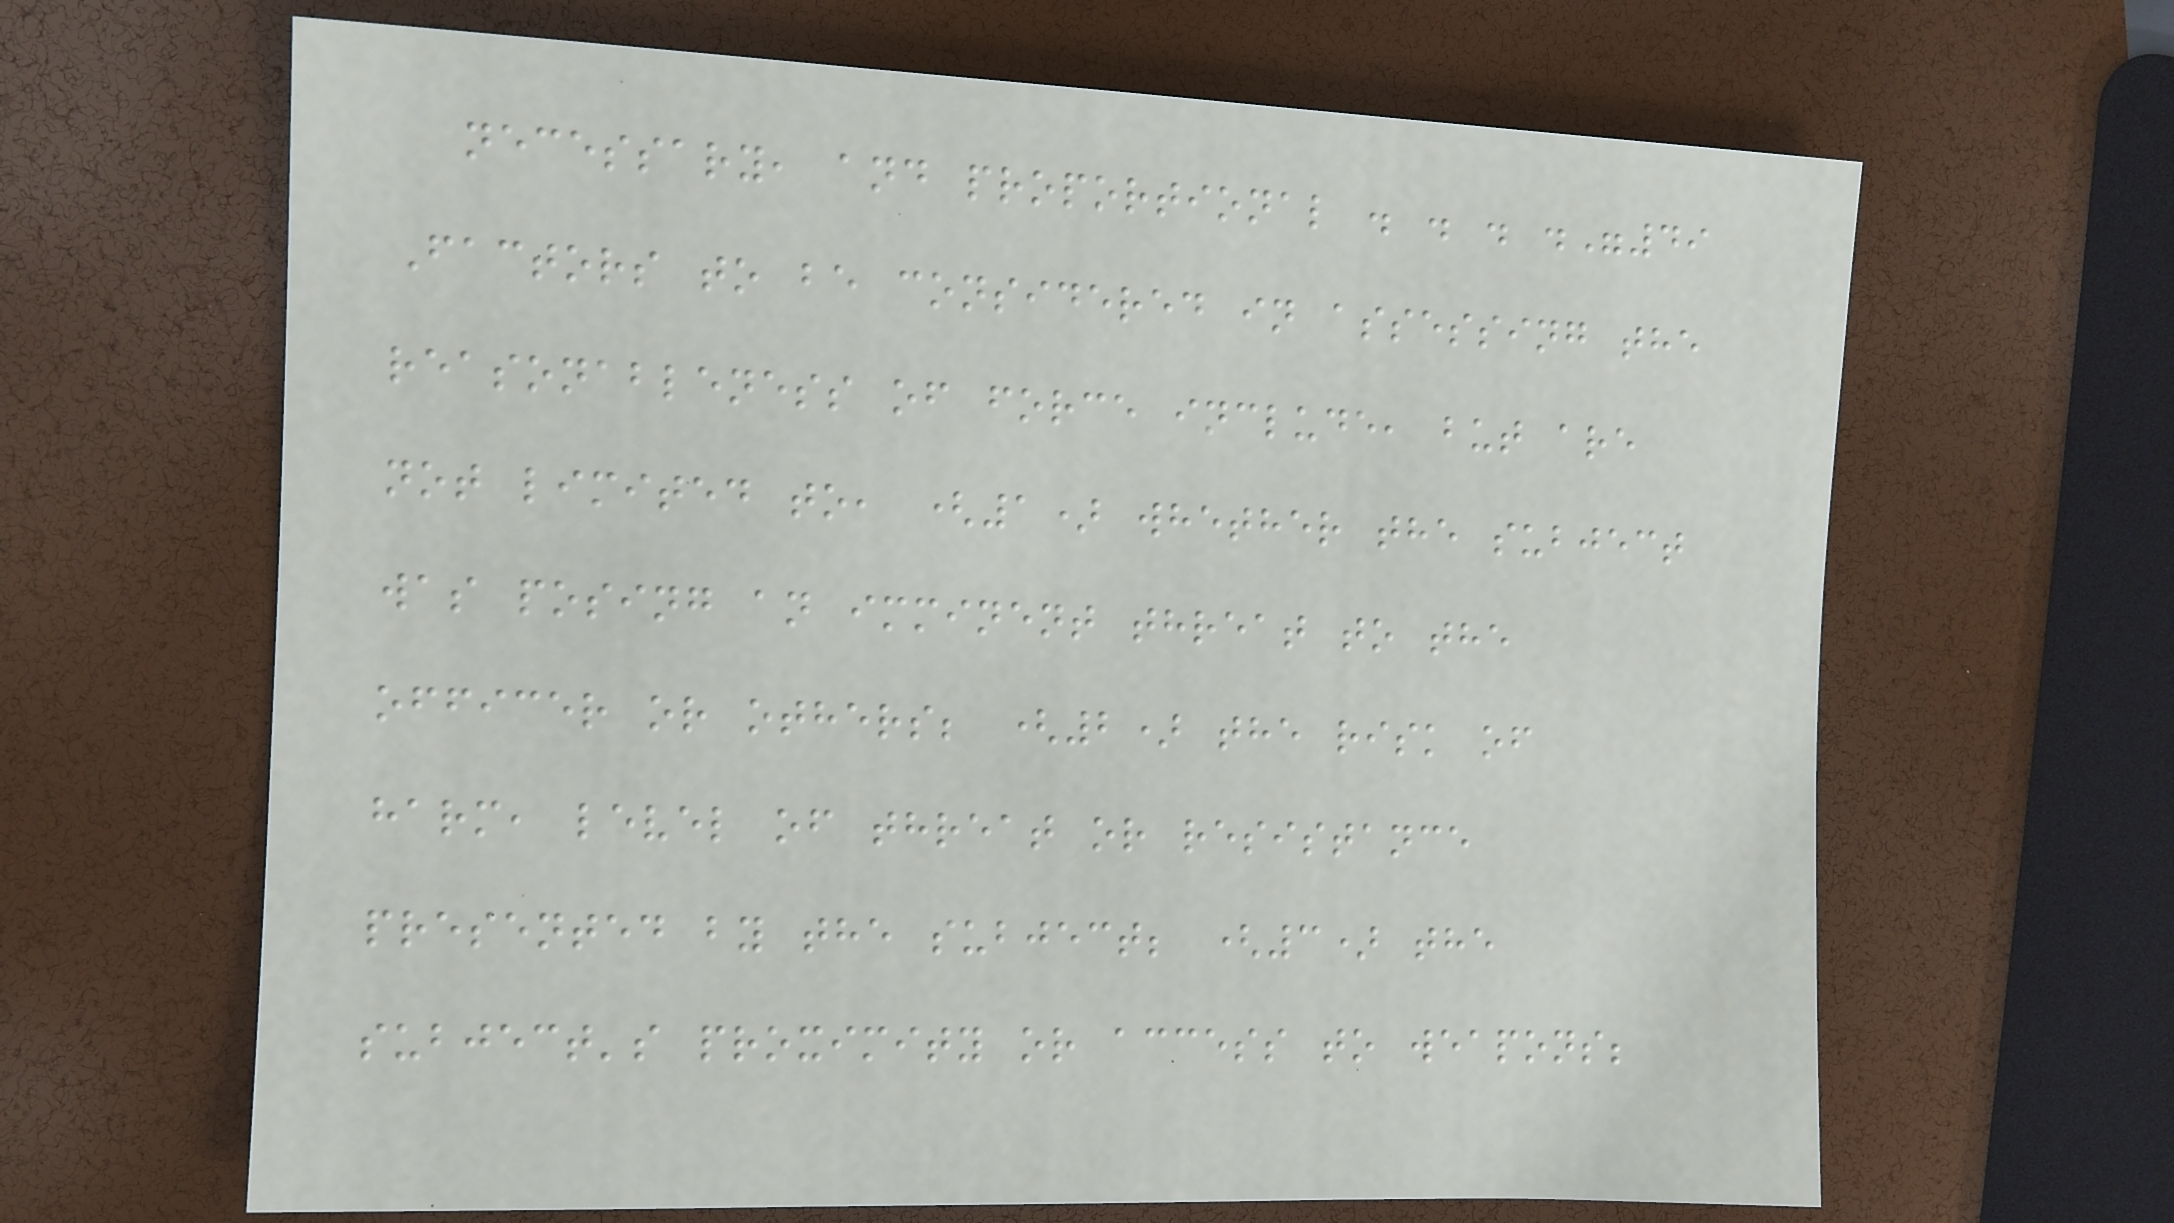necessary, and proportional . . . ."49
Factors to be considered in assessing the
reasonableness of force include, but are
not limited to, (1) whether the subject
was posing an imminent threat to the
officer or others; (2) the risk of
harm, level of threat or resistance
presented by the subject; (3) the
subject's proximity or access to weapons;
